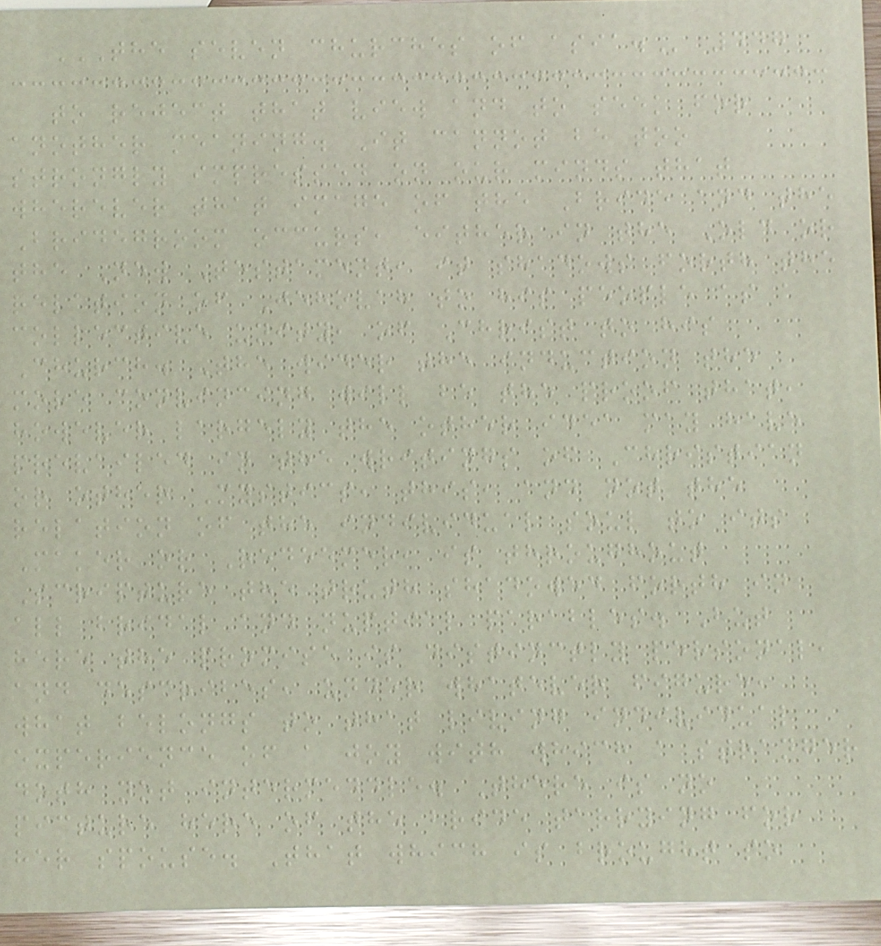THE SEVEN CHURCHES OF ASIA. 447
to reject that view and to seek for
another meaning. It cannot be too
strongly impressed on our minds that
wherever that image of the Bride and the
Bridegroom occurs, either in the Old or
the New Testament, it shadows forth the
relation of Jehovah to his people as a
collective unity, of Christ to his
Church. The wider the induction the
more convincing will be the proof that,
however largely the other idea may have
prevailed in the writings of Christian
or other Mystics, this, and not the
relation of the individual soul to its
Maker or Redeemer, is throughout
Scripture the truth shadowed forth in
all bridal and nuptial parables. But
here the promise is distinctly personal,
and describes, under whatever figure,
what belongs to that living individual
experience of a joy with which a stranger
doth not intermeddle. There is no
picture here of the bride tarrying for
her spouse. That which is brought so
